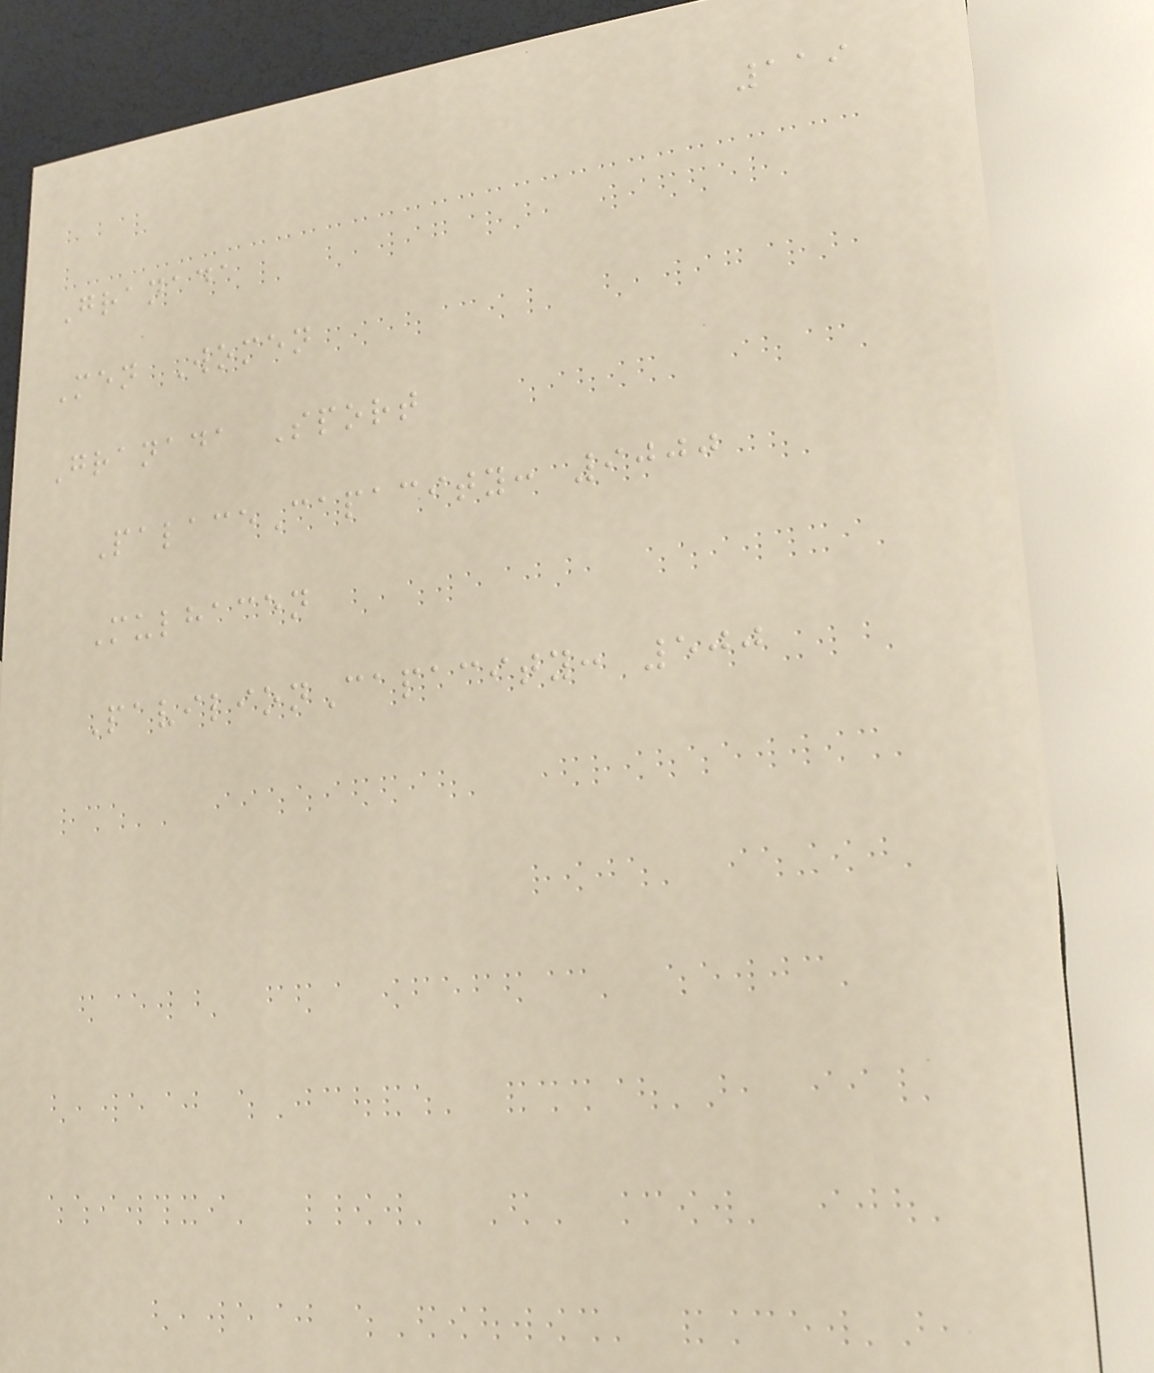119
Granada
Men Women
Granada Sport
PalaceCapacity: 9000
Mulhacen
PavilionCapacity: 500
